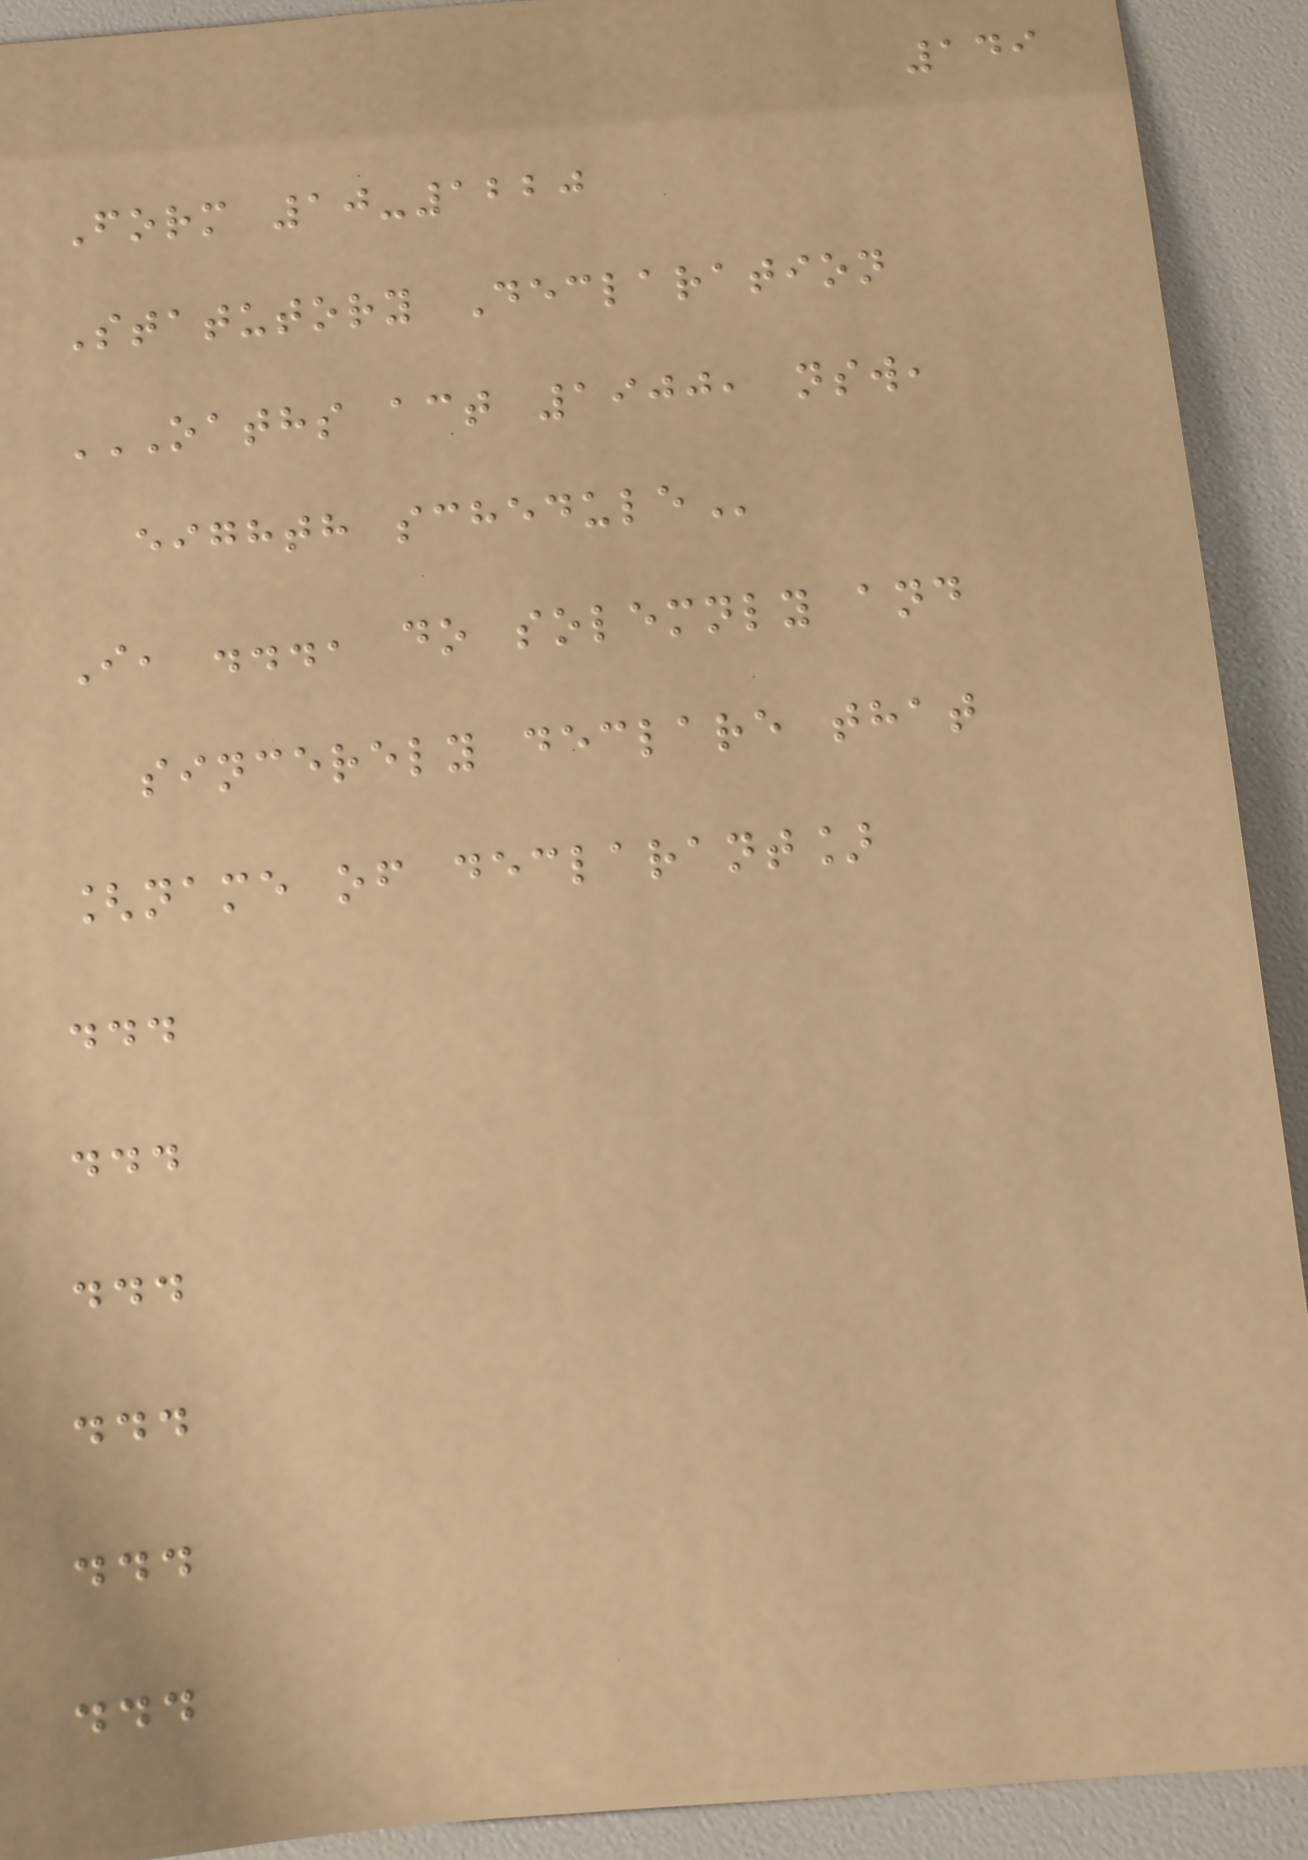149
Form 10-1220
Statutory Declaration
OATHS ACT 1900, NSW,
EIGHTH SCHEDULE
I, ..., do solemnly and
sincerely declare that
[name of declarant]
...
...
...
...
...
...
